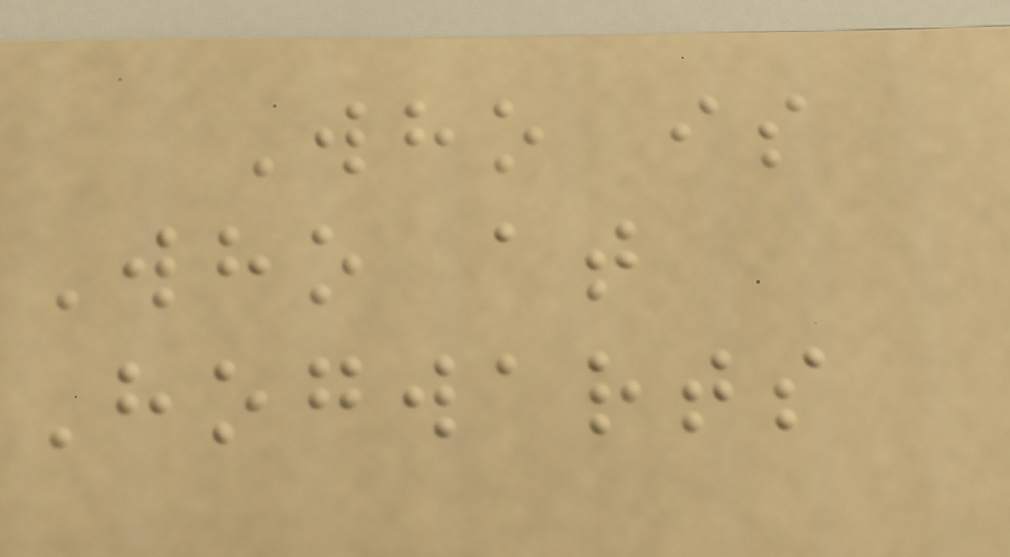Who is
Who at
Hogwarts
